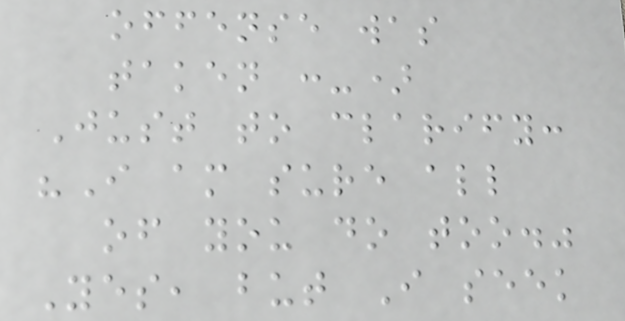offense was
taken :-)
Just to clarify:
"I am sure all
of you do too."
Yes, but I seek
